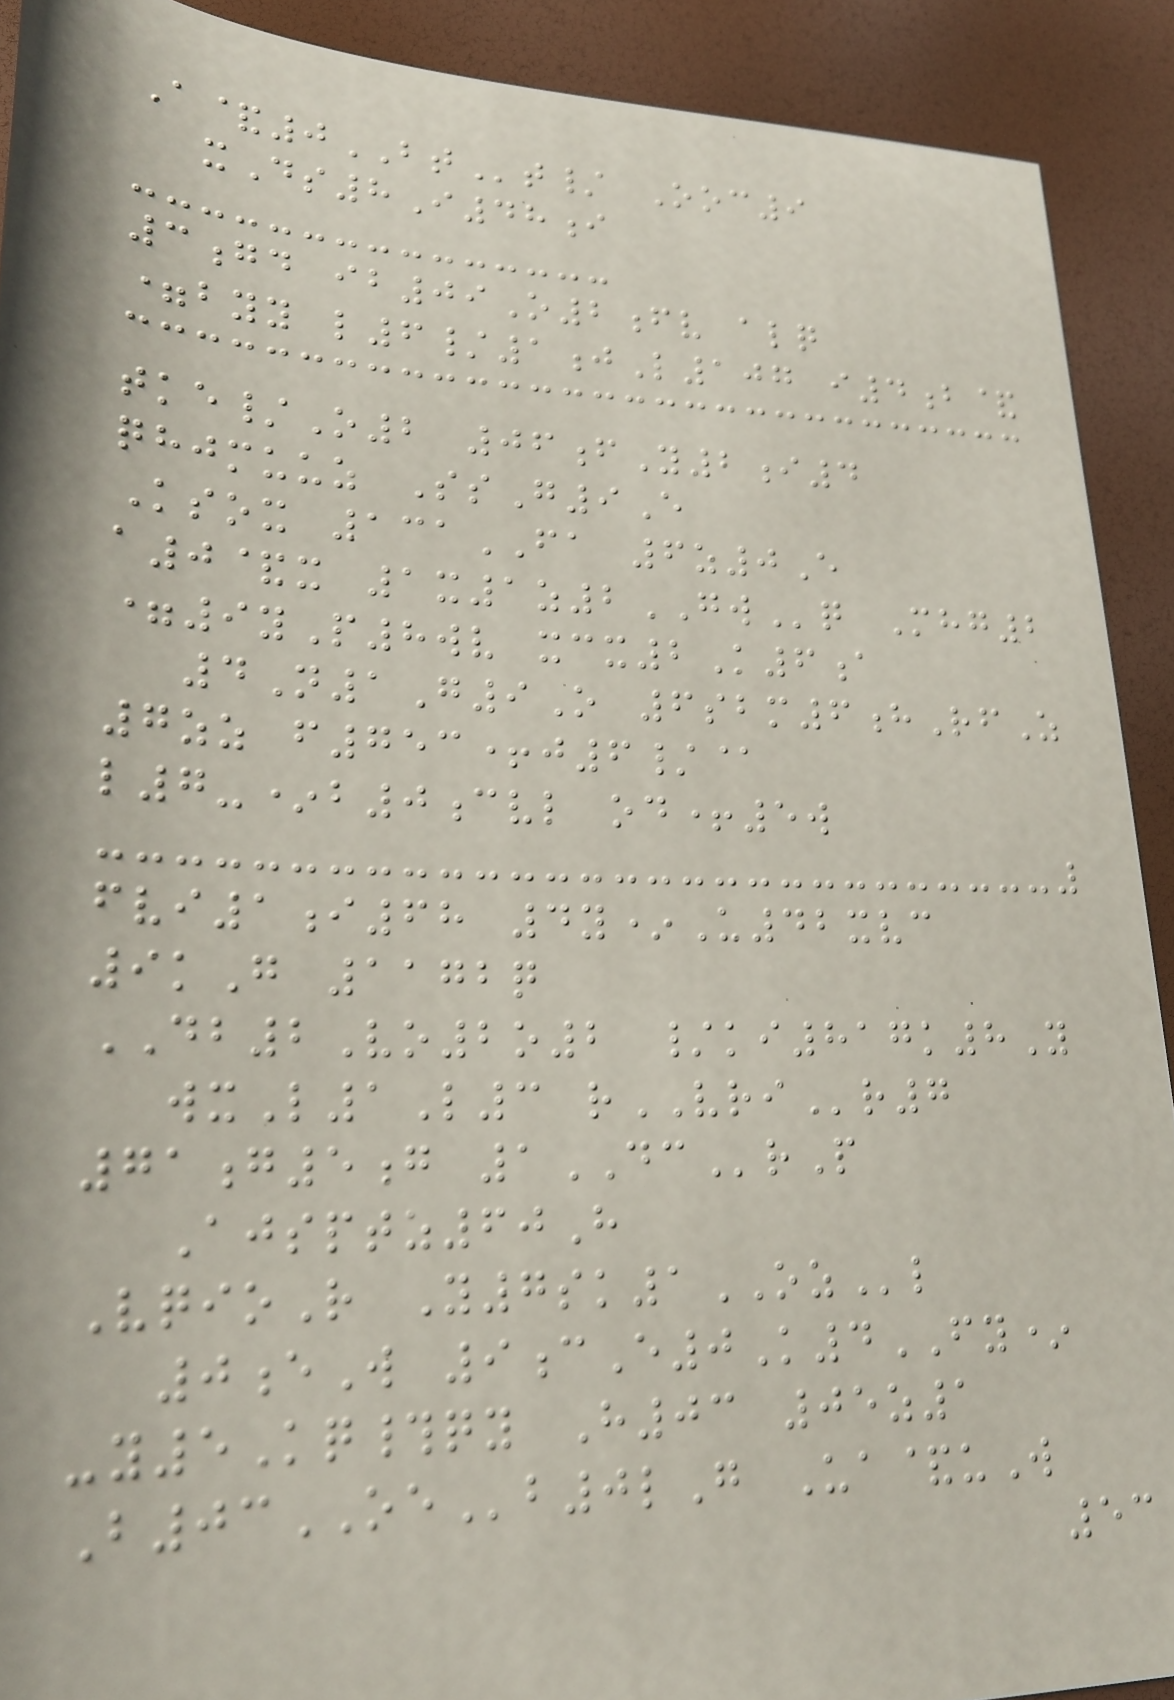A&0BTt/ Ooc9
xDs8I48i
3gd ib09O2fv alq
=byy l6/1jL107 i4b&
tke/O2 06fY2i4
qhjmuuz SsG9E
Ksox 131FA 6z0E
a0&x 1x1z2GWq Mhg2
=9yP8wv xcx2K6a
4N1G9O 6sbm6hRfZ
7zz f753+j6/@
l7-*b0cvl od+5w
fvi1i68 4y*U42xvc
9kG 1172q
DB2Vo2o2 /ki817k8Y
wxL1L3 rVRIr7
71g5g 1DCrP
Ajsptz60H
VqioR Y7sk1OZl
0eW 9cE0K4FY*
-y5Kq#qy H03 05z1
B03OEb0lG Ua&uW
53
